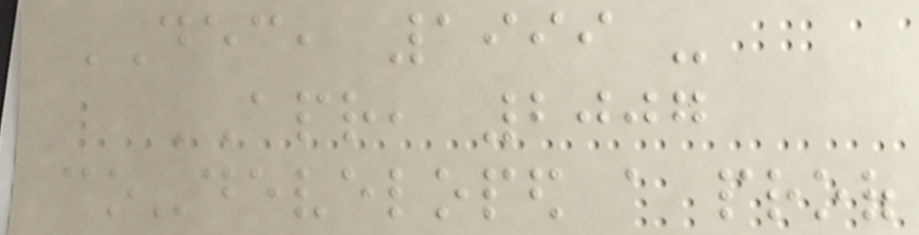DEC, 1999 -
APR, 2007
co-developed a proof
